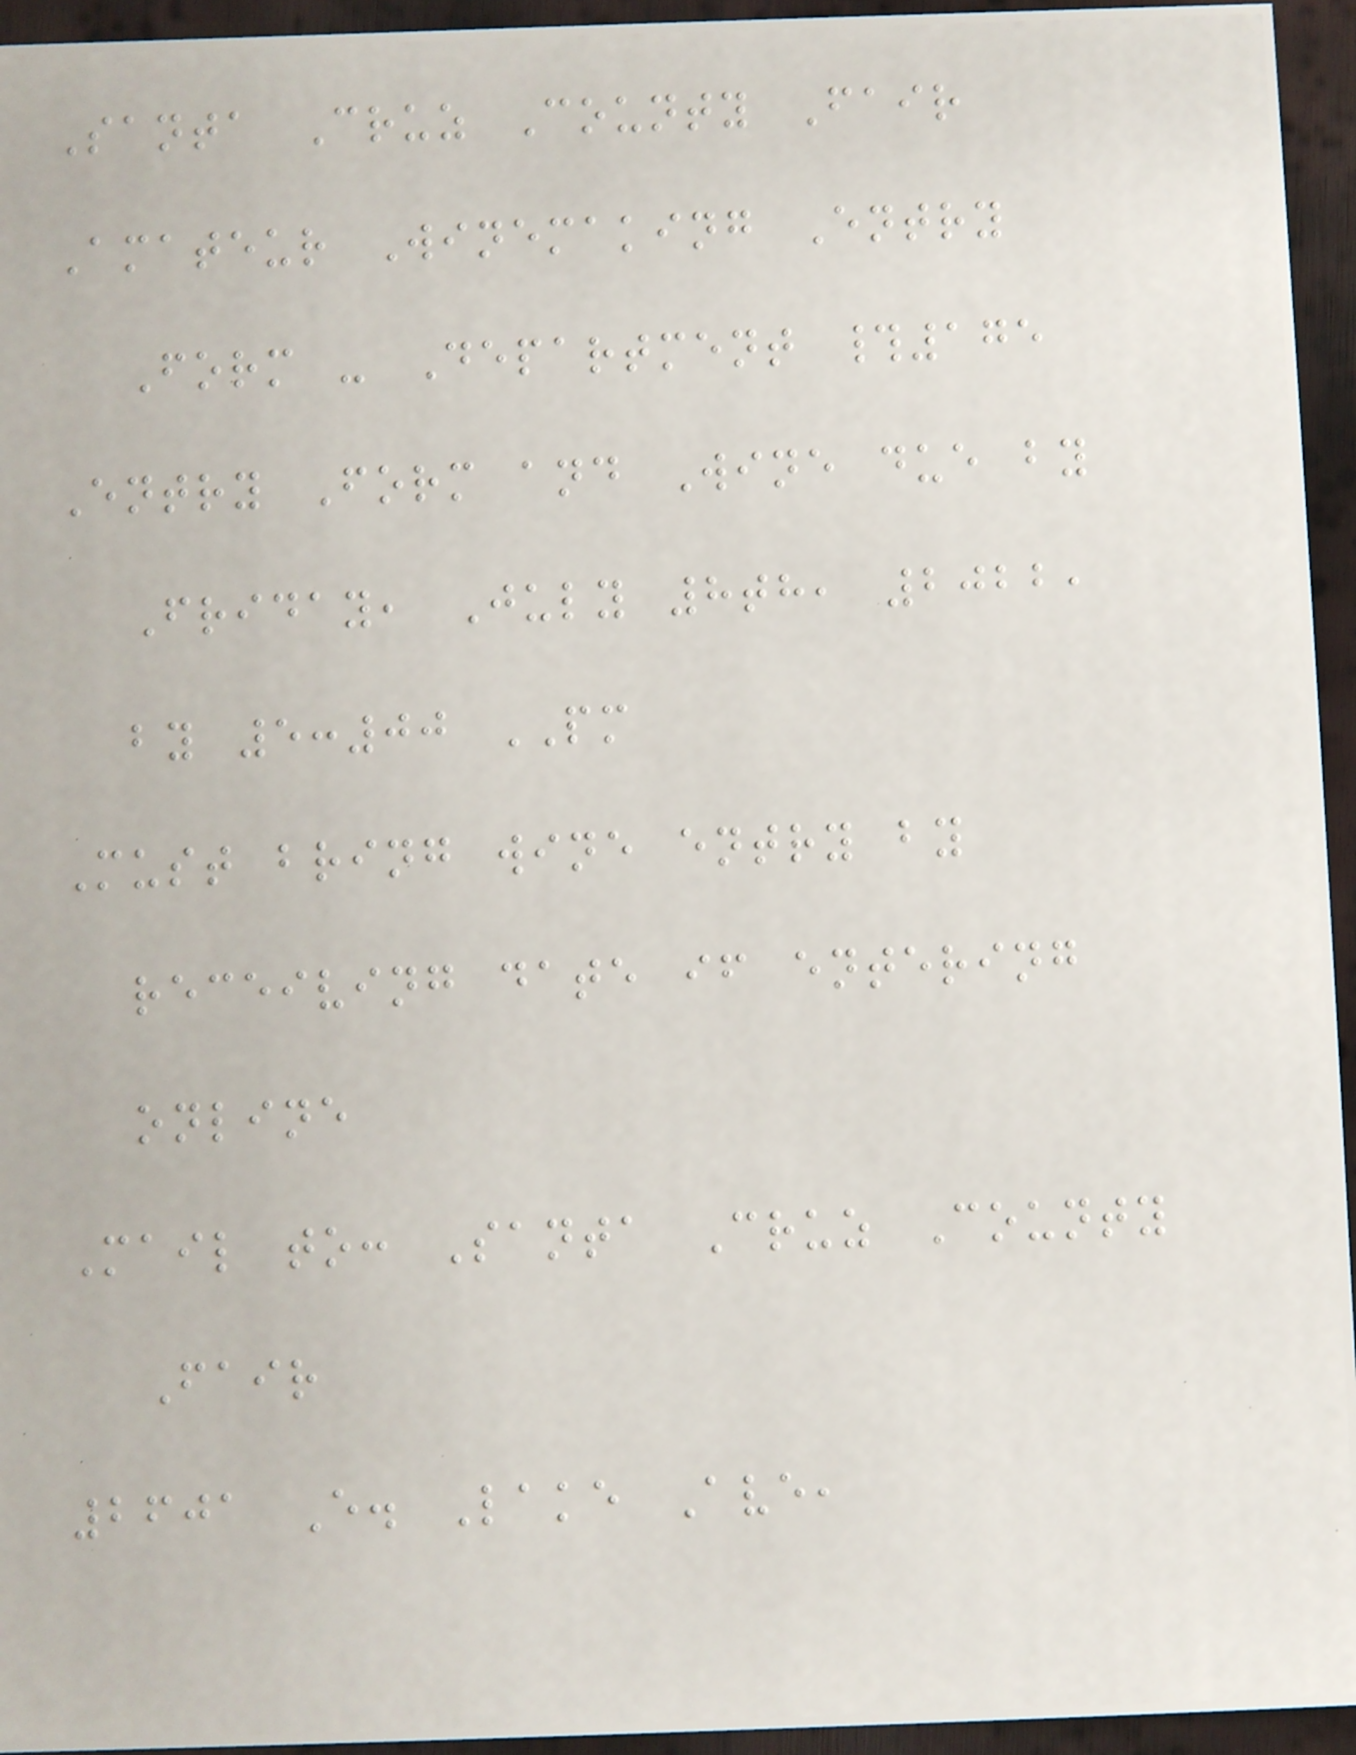Santa Cruz County Fair
Amateur Winemaking Entry
Form - Department #175
Entry Form and Wine due by
Friday, July 8th, 2022,
by 5:00 PM
Must bring wine entry by
receiving date if entering
online
Mail to: Santa Cruz County
Fair
2601 E. Lake Ave,
